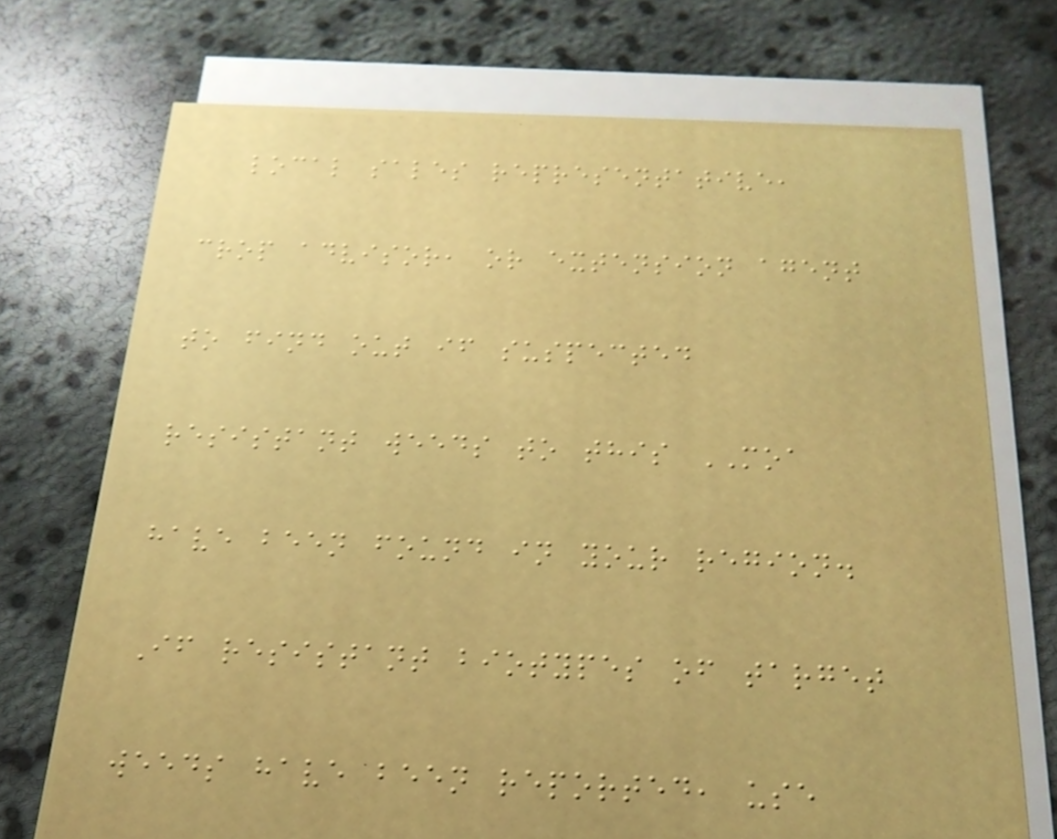local sales representative,
crop advisor, or extension agent
to find out if suspected
resistant weeds to this MOA
have been found in your region.
If resistant biotypes of target
weeds have been reported, use
